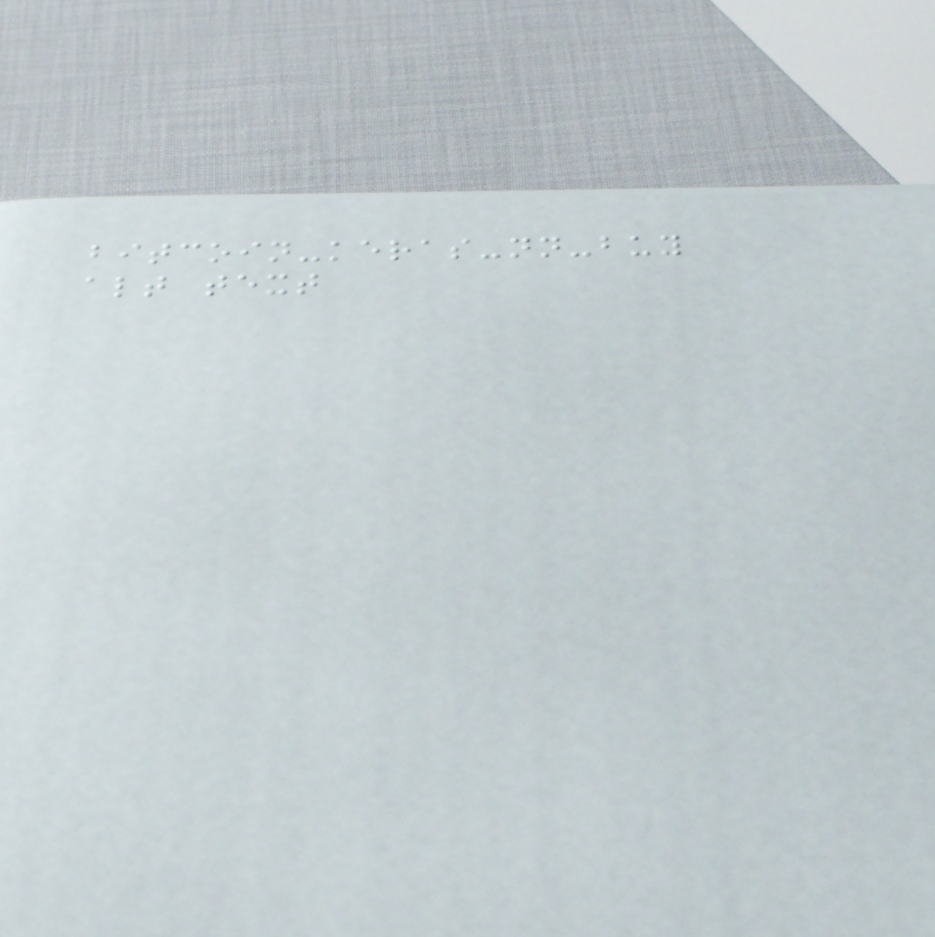bitcoin-keras-nn-buy
alt text
